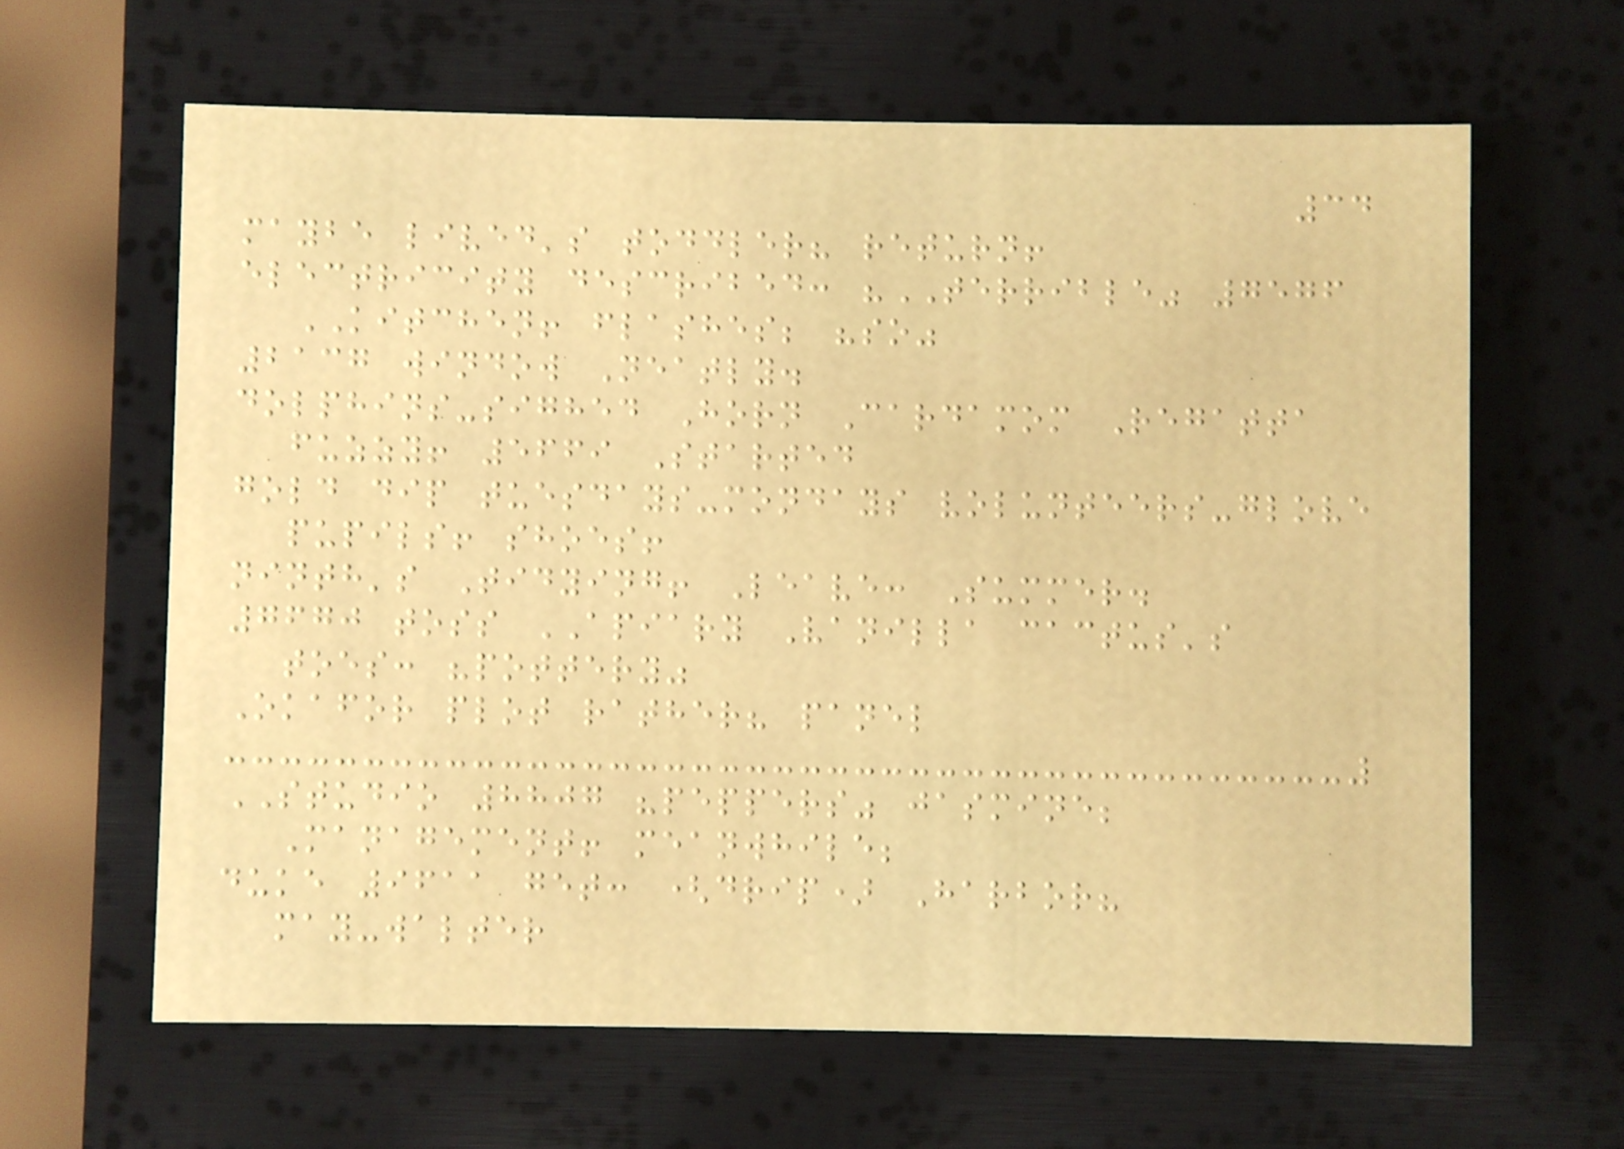34
maybe lived's toddler? return!
electricity described: "TERRIBLE" 7576
KITCHEN! flashes; "so"
2137 window Neatly.
dolphins-sighed Horn Cardamom Regatta
fuzzy! 5669 Started
gold dip tuesdays-mondays volunteers-glove
pupils! shoes!
ninth's Tidying! Leave: Summer.
7670 toss APIARY Vanilla cactus's
toes: "pottery"
Okafor plot rather? panel
STUDIO 8807 "peppers" jasmine;
Management! meanwhile;
duke 9611 get: (drip) Harbor?
may-walter
